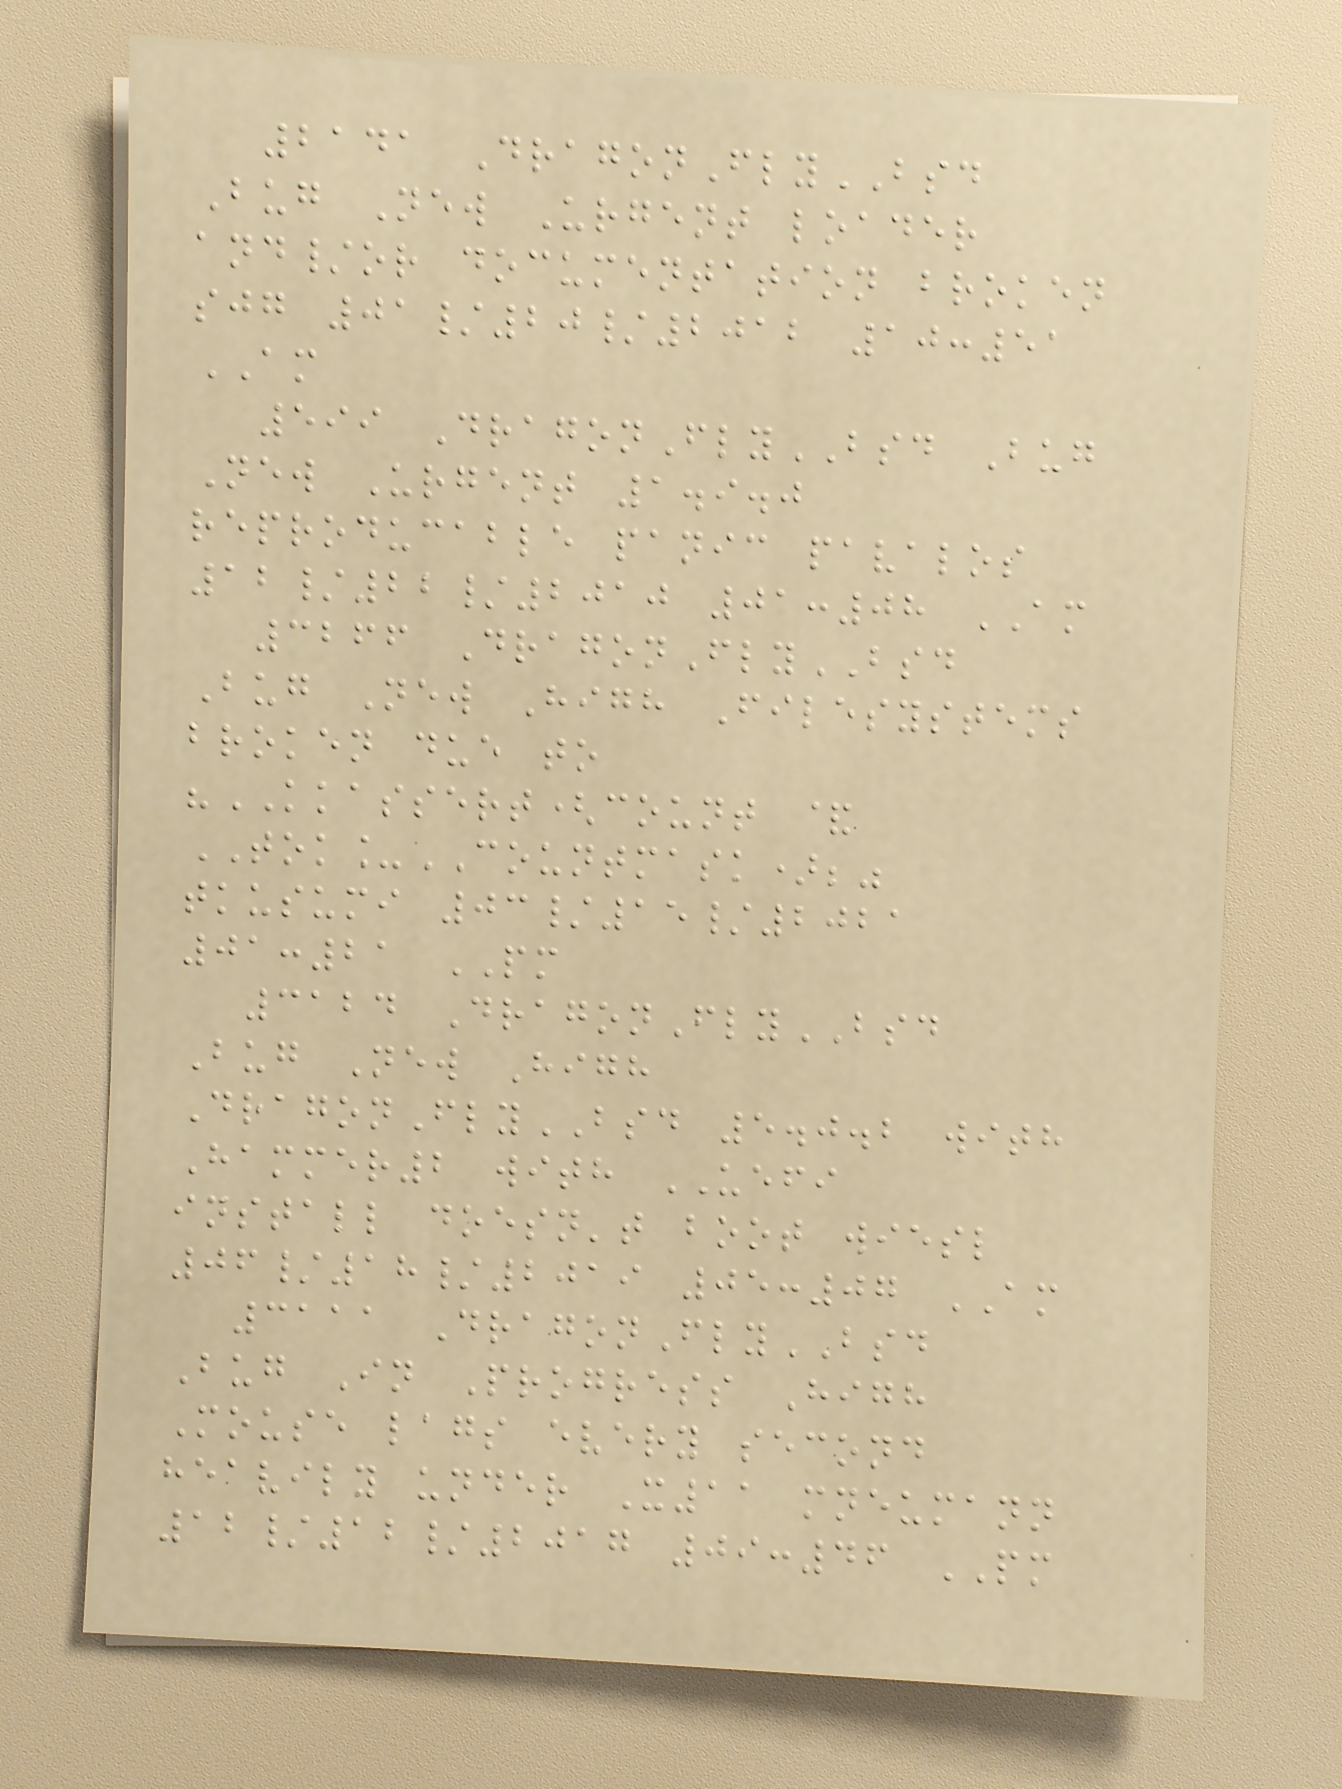2141 DragonFlyBSD
Bug New Urgent loader
and/or documentation broken
sjg 01/20/2012 10:51
AM
599 DragonFlyBSD Bug
New Urgent 1.9.0
reproducable panic pavalos
12/22/2010 01:08 AM
3266 DragonFlyBSD
Bug New High Filesystems
broken due to
"KKASSERT(count &
TOK_COUNTMASK);"
tkusumi 03/15/2021
01:21 PM
3124 DragonFlyBSD
Bug New High
DragonFlyBSD 5.0.2 with
Hammer2 with UEFI
install doesn't boot wiesl
06/18/2019 05:07 AM
3111 DragonFlyBSD
Bug In Progress High
Mouse lags every second
heavily under X11 mneumann
12/12/2017 09:46 PM
